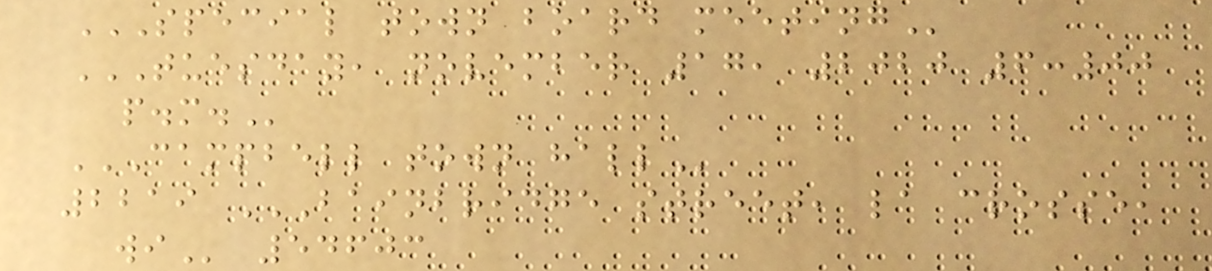SPECIAL TOWN BOARD MEETING
TUESDAY, NOVEMBER 17, 2020 6:00
P.M.
CAMPBELL TOWN HALL
2219 BAINBRIDGE STREET, LA CROSSE,
WI 54603
